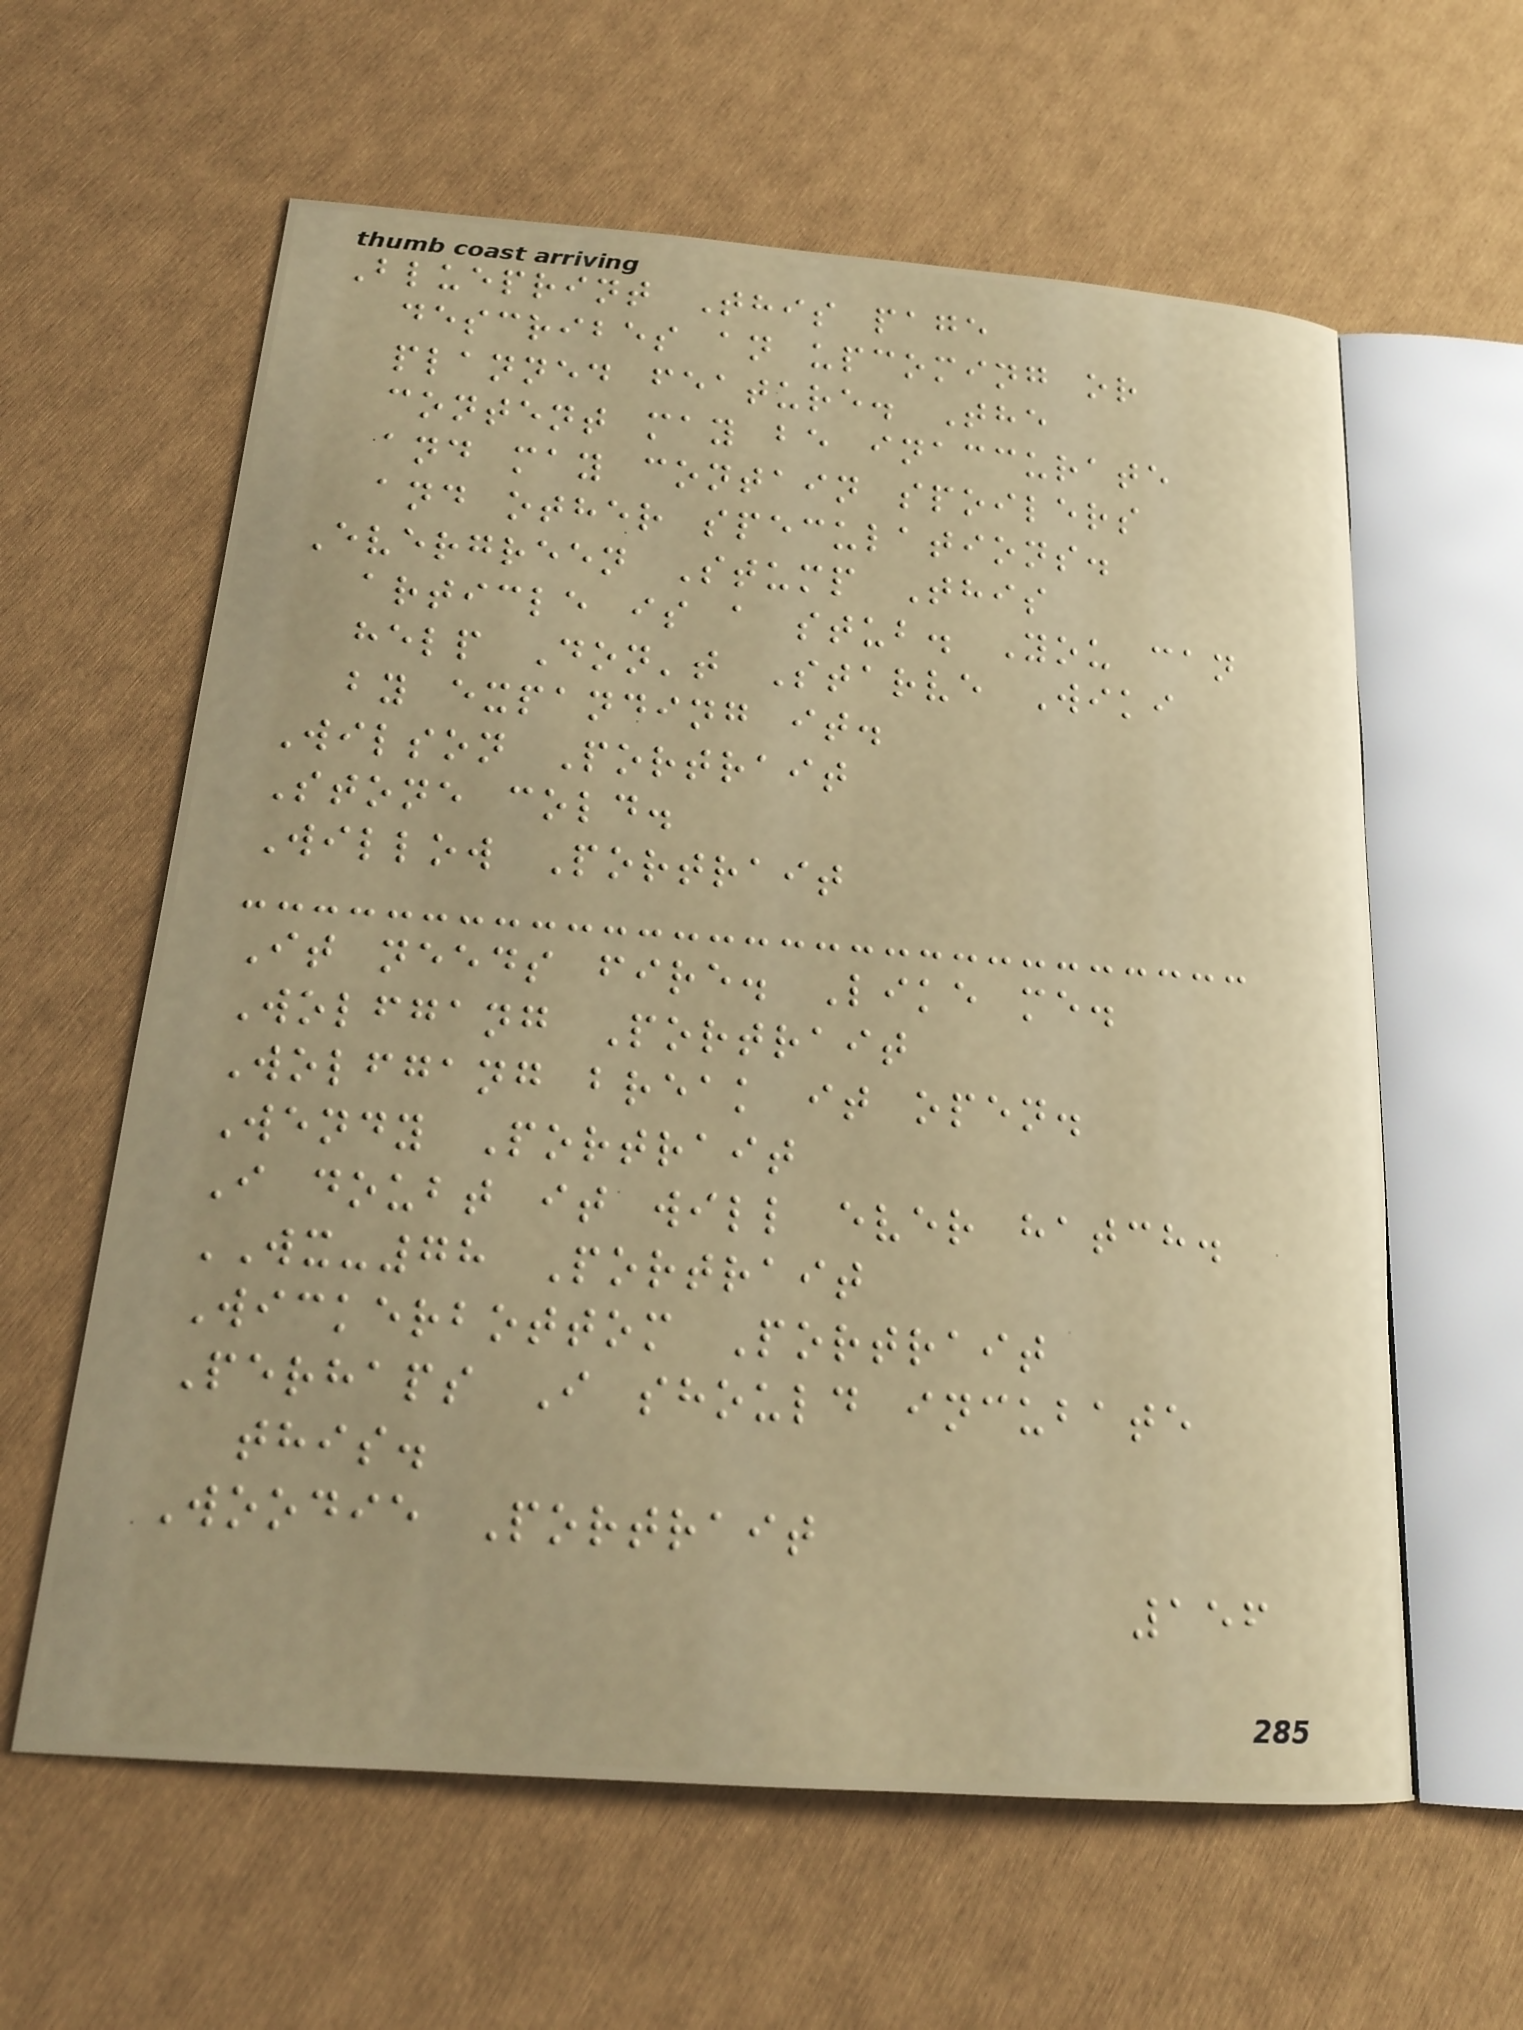Blueprint This page
describes an upcoming or
planned feature. The
content may be inaccurate
and may contain spoilers
and other speculations.
Evergreen Stump This
article is a stub. You can
help Don't Starve Wiki
by expanding it.
Wilson Portrait
Stone cold.
Willow Portrait
It needs fire. Like me.
Wolfgang Portrait
Wolfgang break it open.
Wendy Portrait
I doubt it will ever hatch.
WX-78 Portrait
Wickerbottom Portrait
Perhaps I should incubate
this.
Woodie Portrait
156
